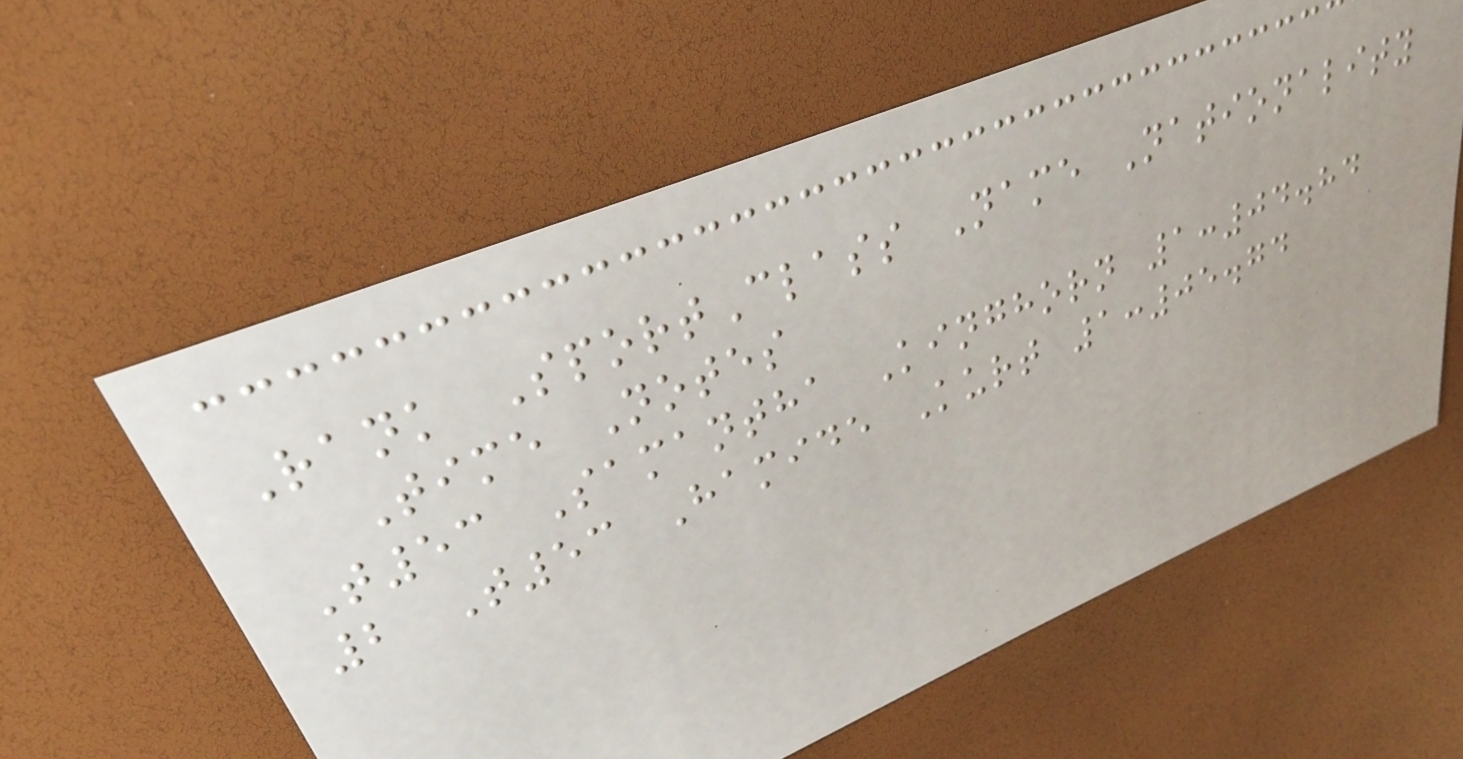Rank SportClass Name Nationality
Time Notes
T53 Samantha Kinghorn 1:04.84
2 T53 Hamide Kurt 1:05.74
